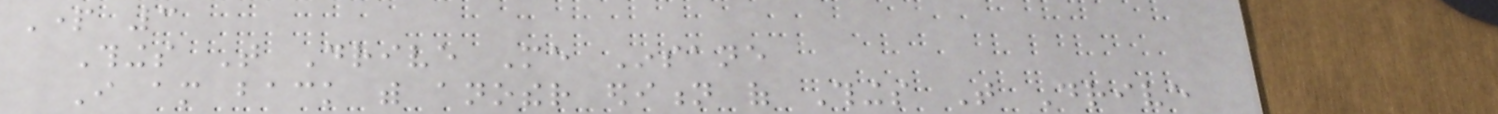Part 3
Things That Drive Me Insane
I am back with another edition of Things That Drive
